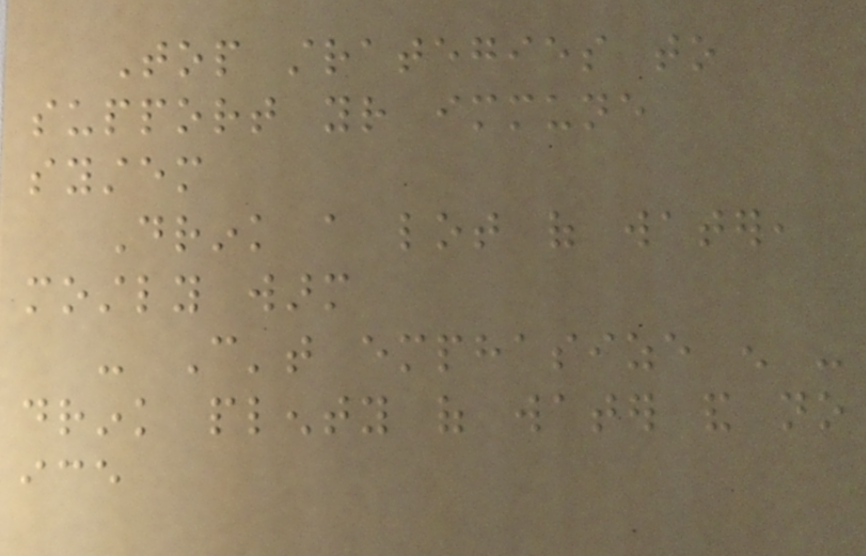Top strategies to
support your immune
system
Drink a lot of water,
mostly warm
- Can't emphasize enough -
drink plenty of water and no
ice
